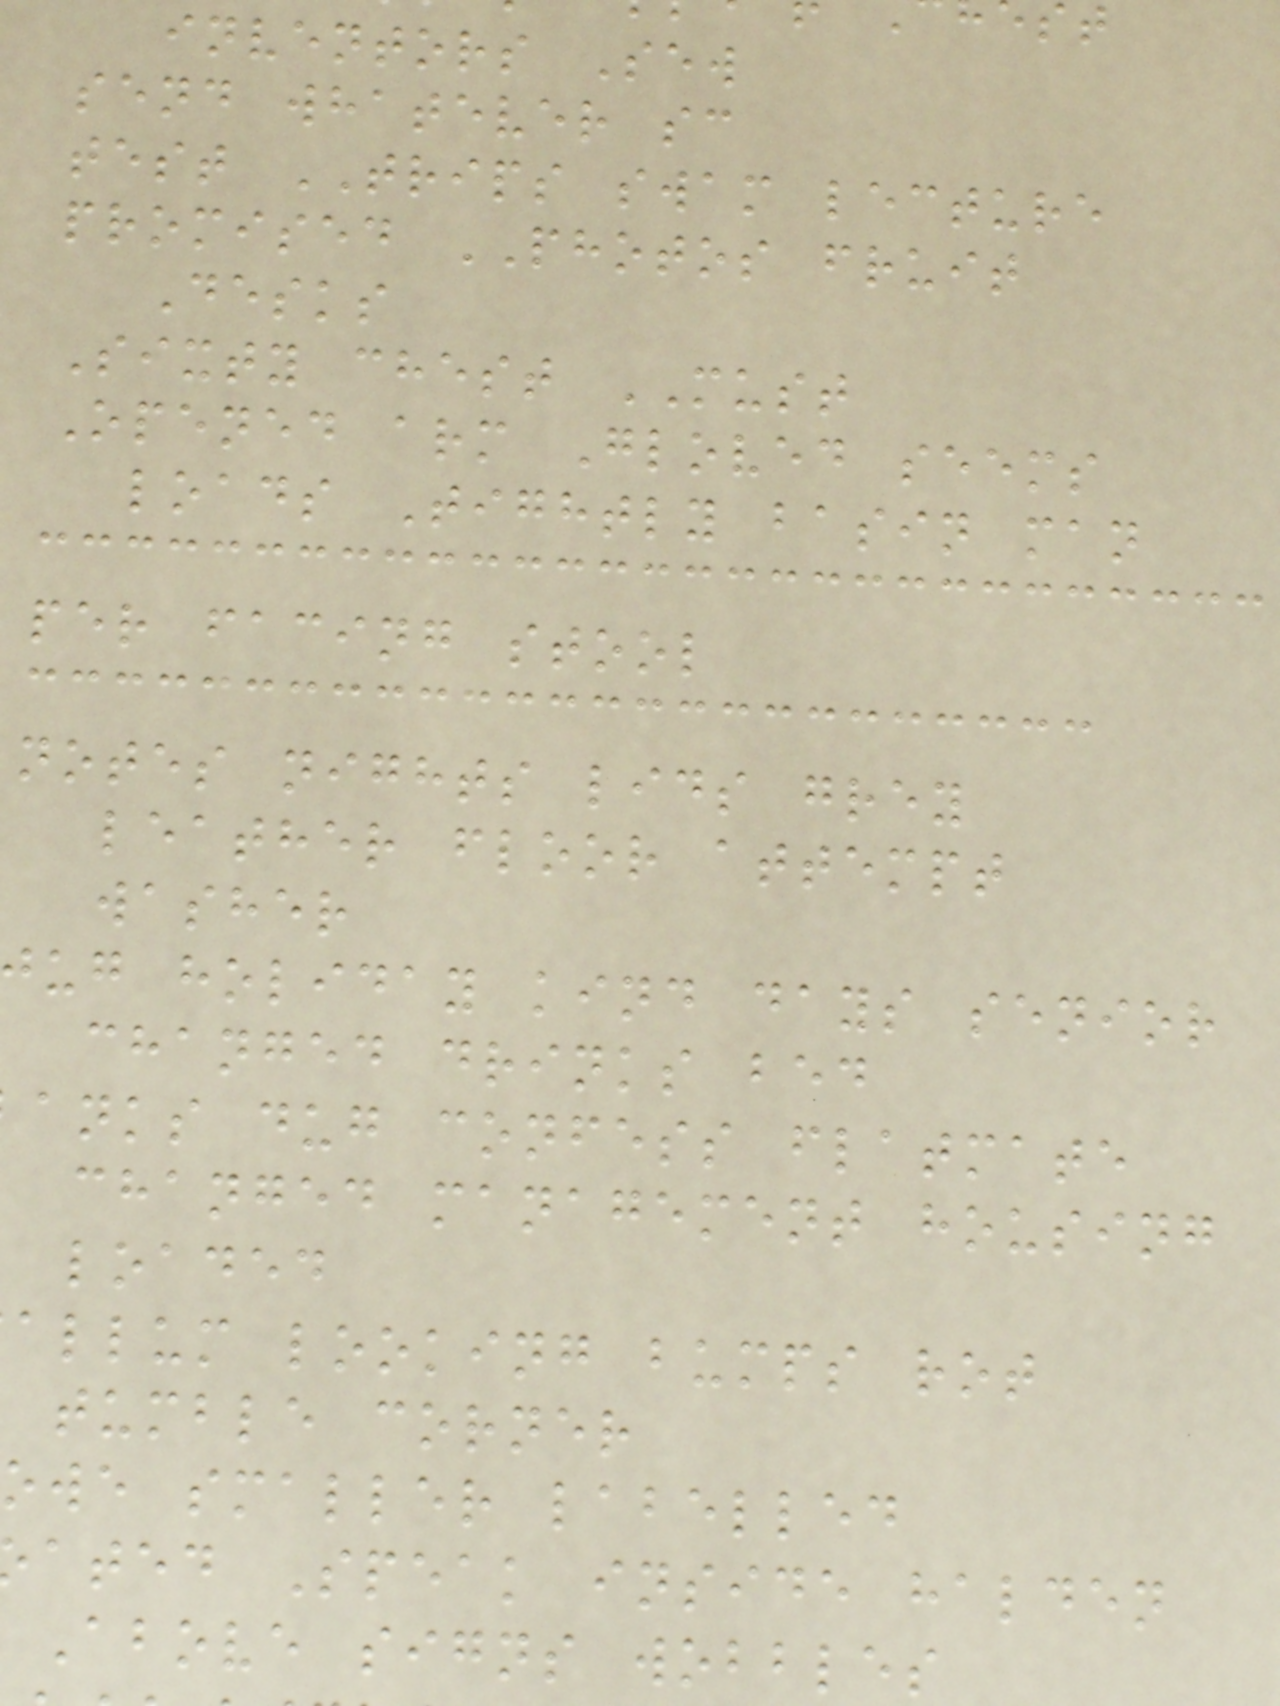inventors Sew
send whatever sc
test TRIPS swam lecture
promised PHOTOS fruit
Desks
Sixty chest MUST
Opened arm Gloved seems
loads Tightly basin man
per facing stool
notes nights lids grey
leather floor attempt
washer
ug holiday kind days senior
changed drinks bed
anks dug confess flatmate
changed management housing
loaded
allum looking bumps rot
tumble corner
owe smaller labelled
ated Speak inside halden
Above signs wobbles
